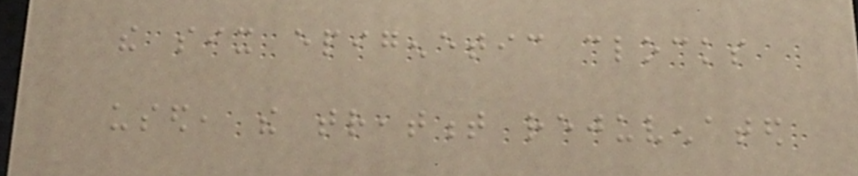the six epigenetic clocks
used, the treatment rejuvenated
